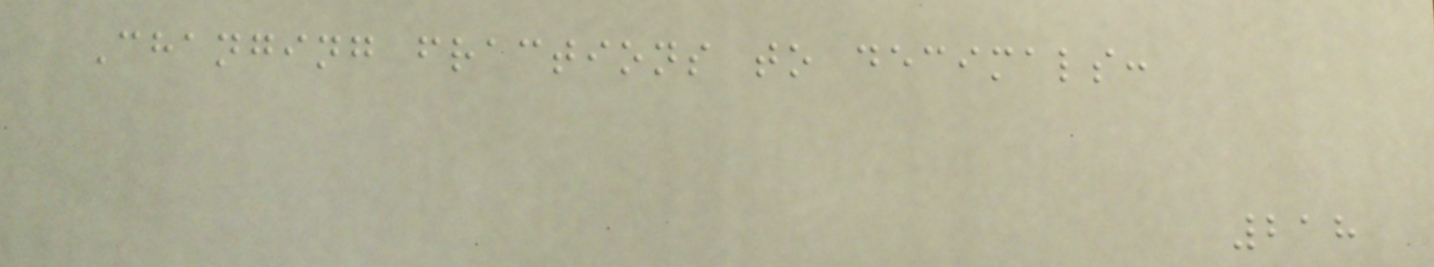Changing fractions to decimals:
218
